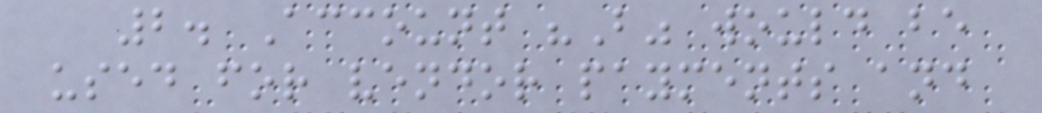2. Account "B" would be
used for vendor payments and
